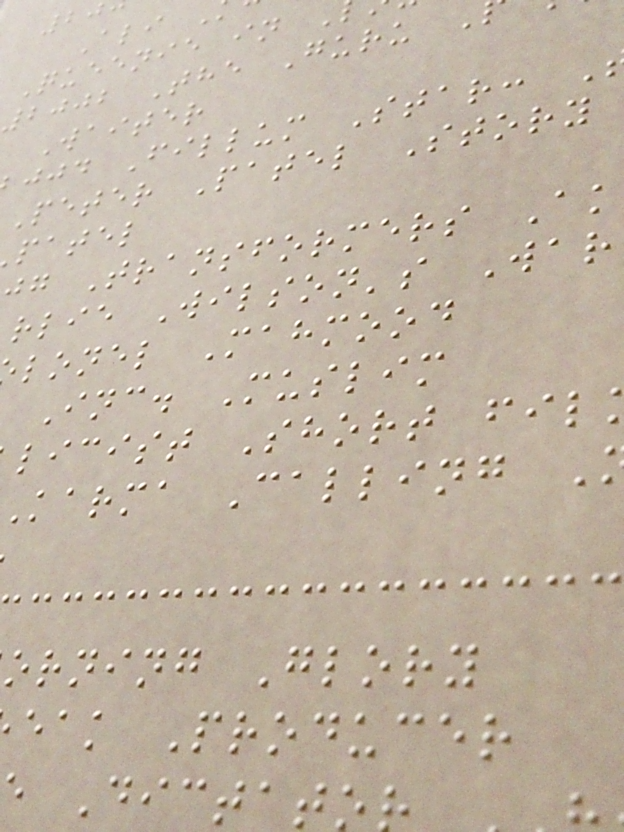Ali
Queenie in
2002 The Guru
Waiter
jjd Fillum Star:
Peter Patel Story
patel
g Transformers Ak
rlie Wilson's War
lonel Mahmood
Inc. Muslim
licist Short fil
karma Calling
orning Glory
eak Producer
Dictato
